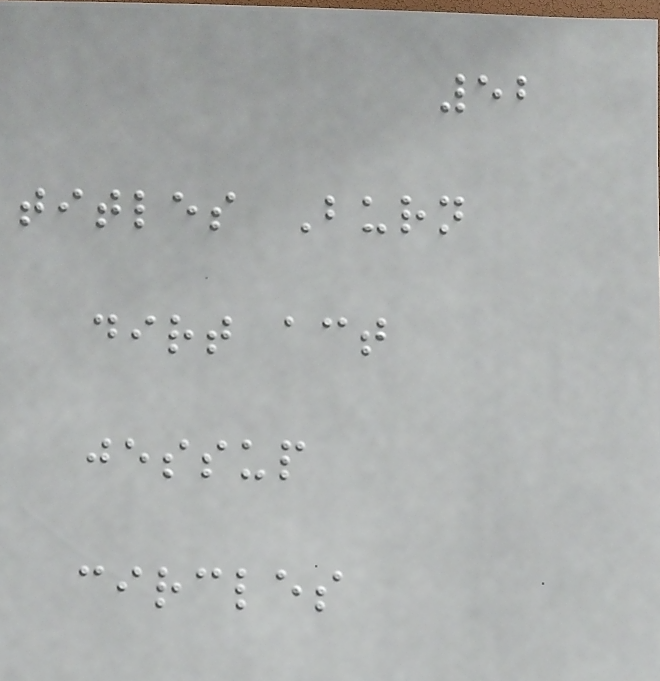52
titles Burn
dirt act
jessup
circles
